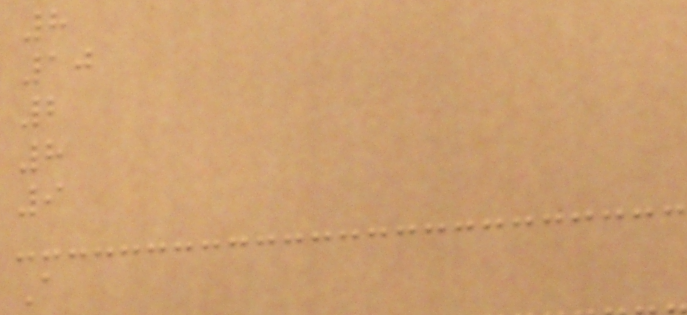8
10
2
8
9
A
